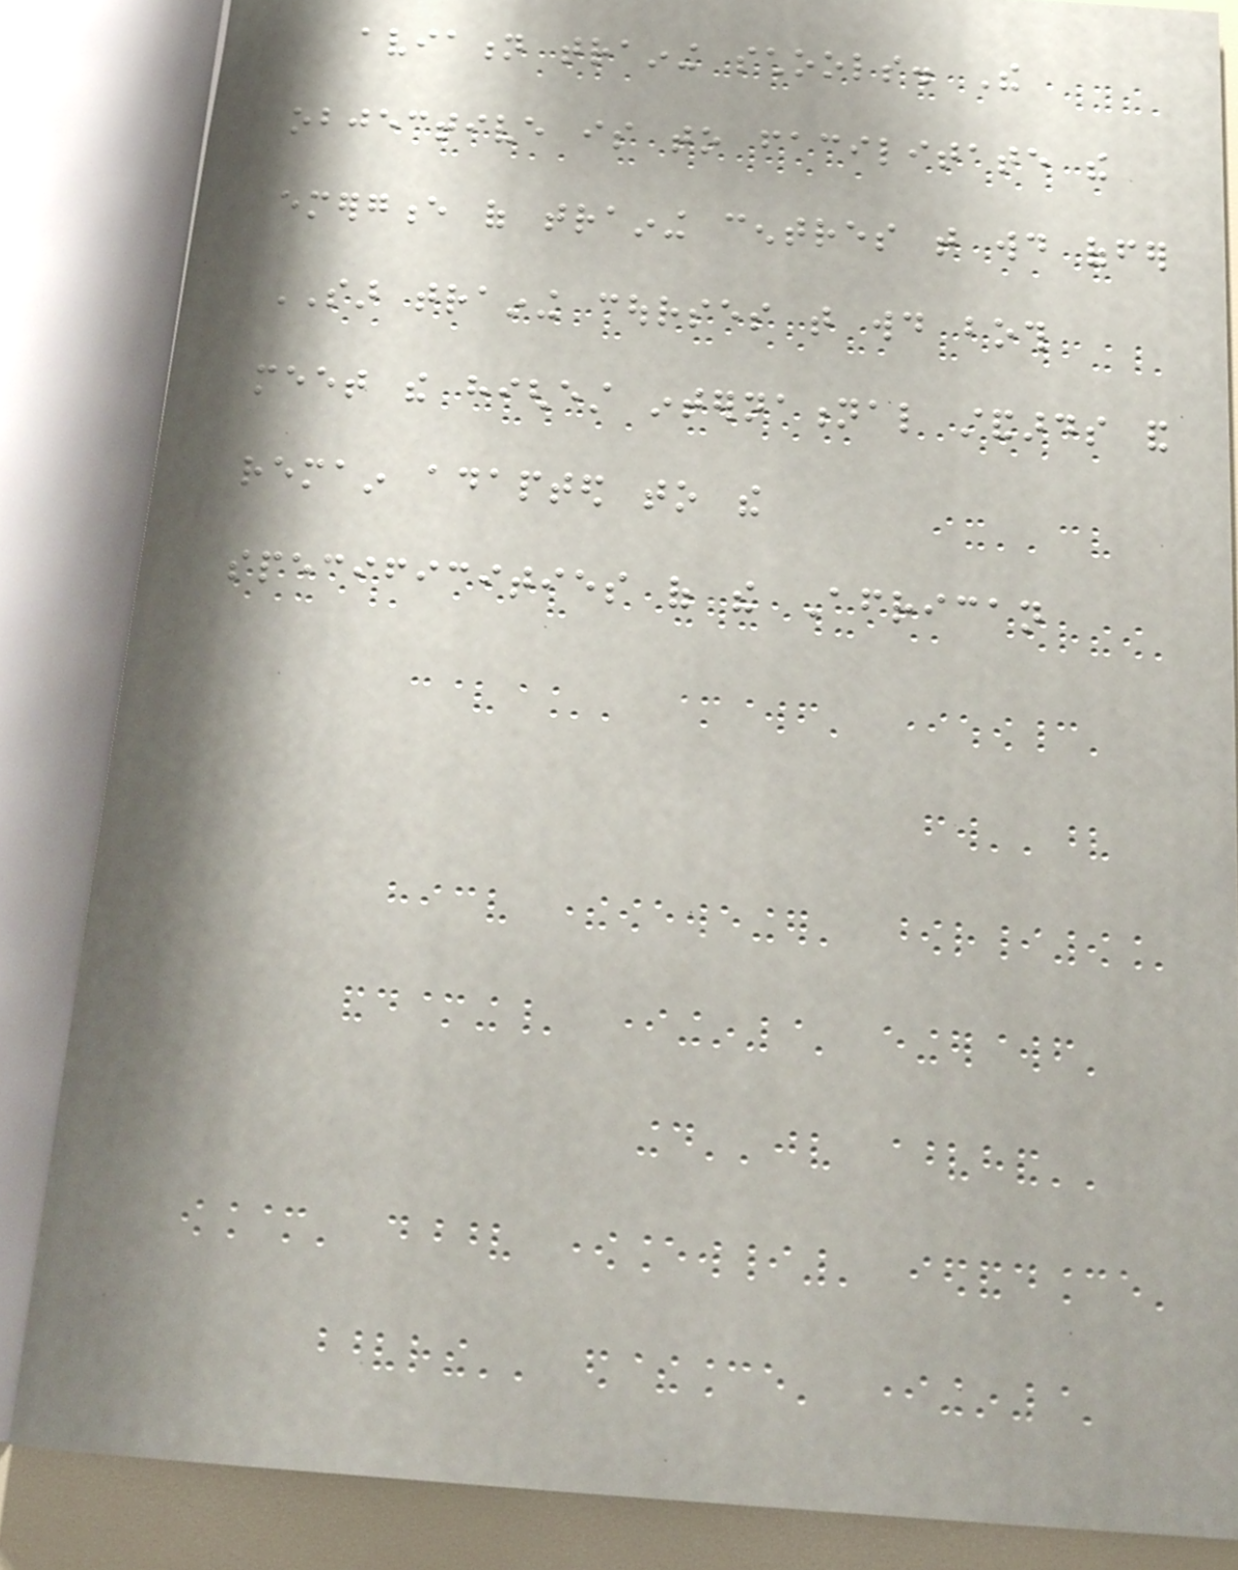aviation training schools. The
objective is to facilitate the
emergence of training centres that would offer
SAR training courses that would both
meet the highest international standards and
remain adapted to the
specificities of the African
